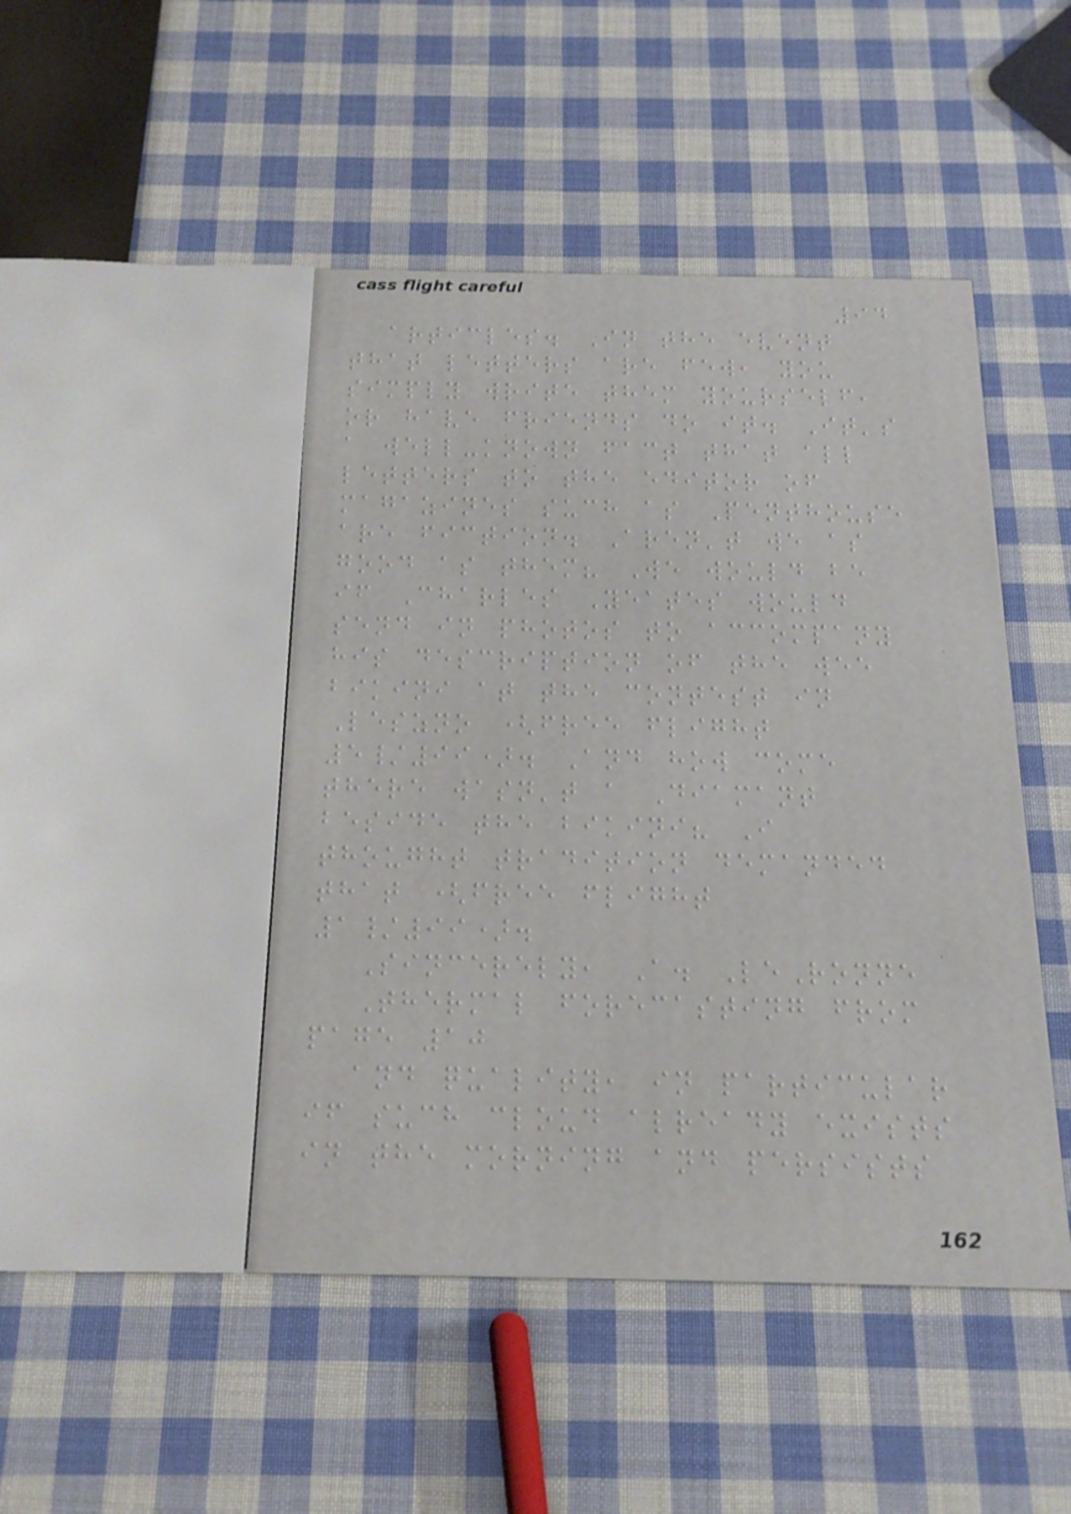94
articles. In the event
that letters are few, you
simply write them yourself,
or have friends do it. It's
a well-known fact that all
letters to the editor of
magazines such as Penthouse
are fiction. Aren't we as
good as them? We would be
if Charles Yeates would
send in photos to accompany
his description of the wee
bikini at the contest in
Leszno (free flight
5/99). And how come
there wasn't a Diamant
beside the bikini? I
thought tradition demanded
that (free flight
1/99).
Sincerely, A. LeRonne
Thermal forecasting from
page 10
and quality, in particular
if such cloud already exists
in the morning and persists
